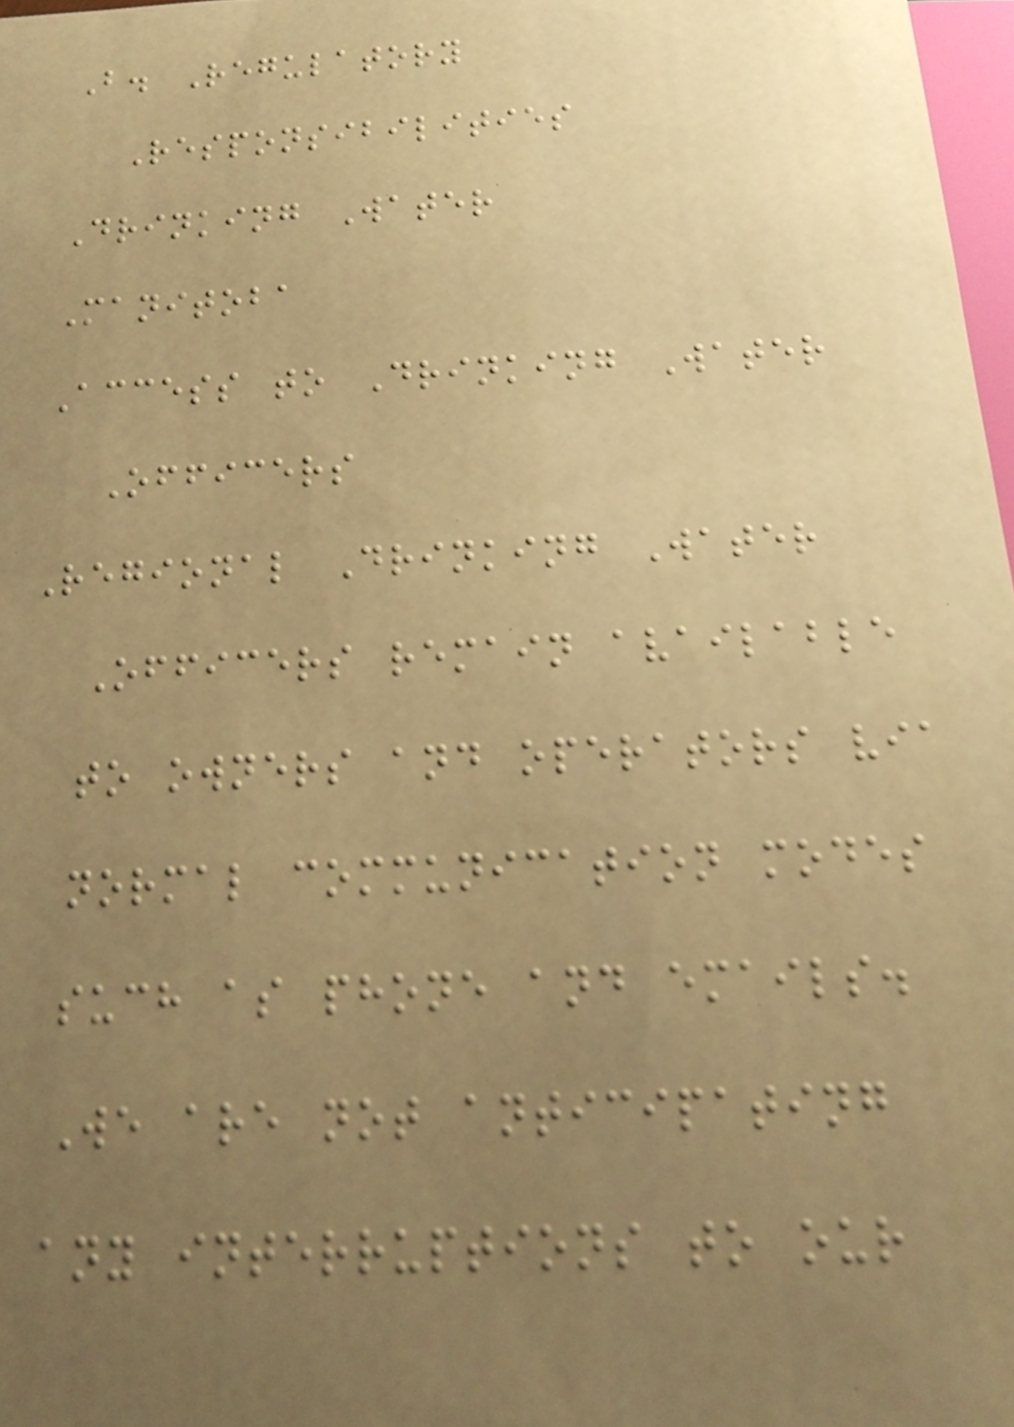B. Regulatory
Responsibilities
Drinking Water
Manitoba
Access to Drinking Water
Officers
Regional Drinking Water
Officers remain available
to owners and operators via
normal communication modes
such as phone and emails.
We are not anticipating
any interruptions to our
